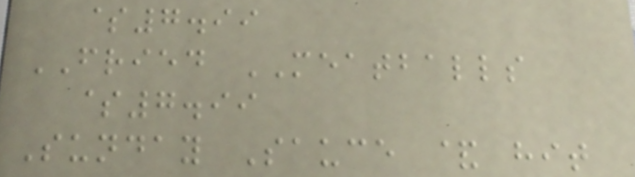$7.99
FRIED MEATBALLS
$7.99
Sunday Sauce & hit
